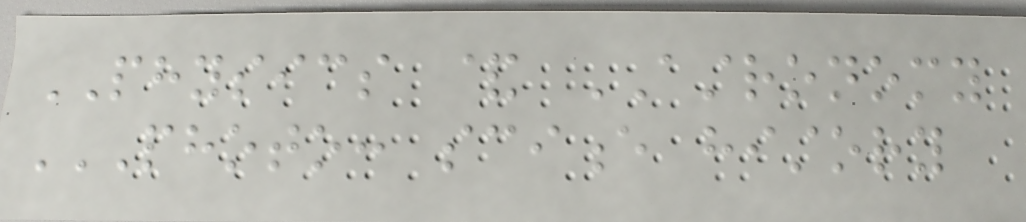PHYSICS & ASTRONOMY
PHOTO: SCIENCE HISTORY
